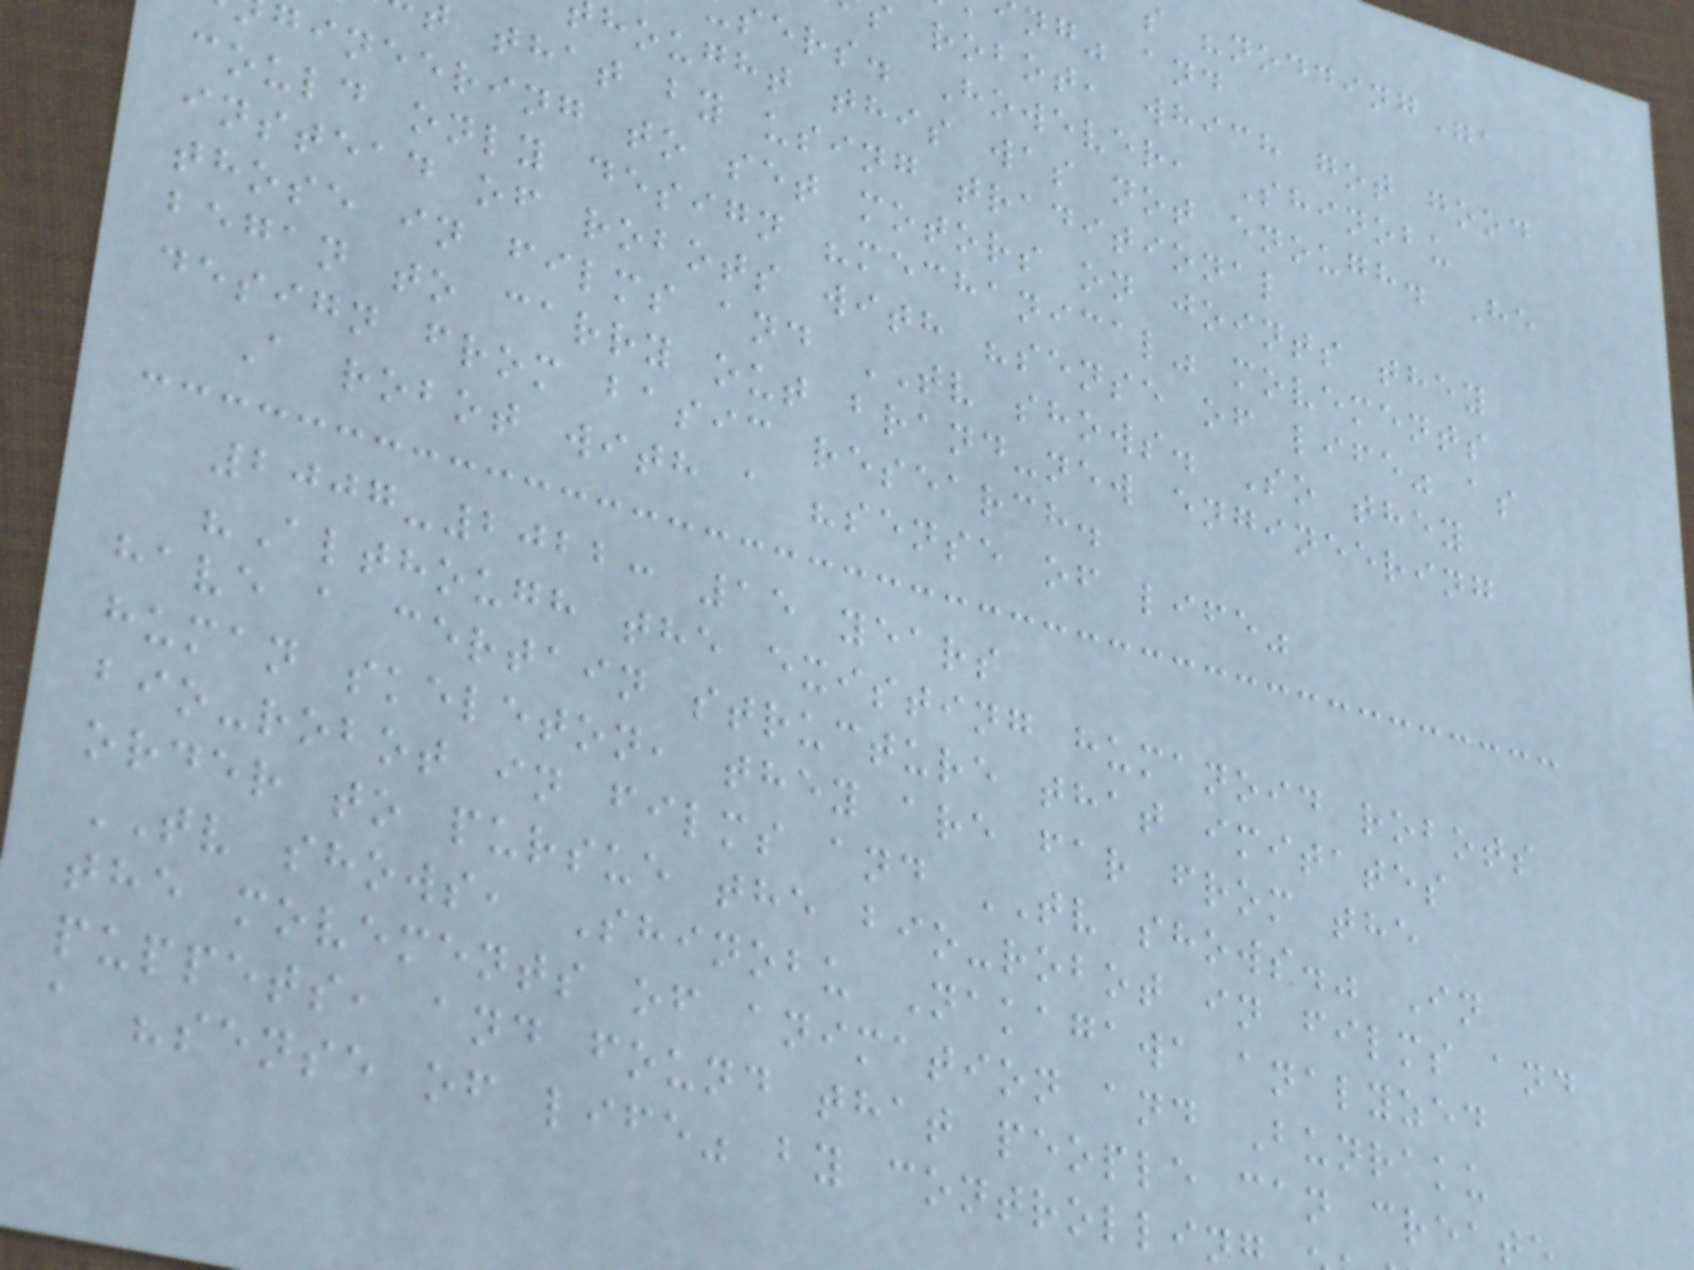s "nodding",
robot, which got good
sers. However, Shinobu
hought this was not enough. He
that by using traditional
gineering to set motors on joints they
could only design "mechanical" movements
instead of robots with "sense of life" as
those in films and TV shows. So they
began to carry out brand-new engineering
design from basic research.
A robot with a "sense of life"
2007-2022: 15 years
"Although the existing humanoid robots
have a certain structure that imitates
human skeleton, they are far from the
bio-robot in films and TV shows." In
order to pursue the bio-robot in films and
TV shows, Shinobu Nakagawa analyzed
the movements of animation and Bunraku
puppets, and found that people can creat
a "sense of life" by controllin
